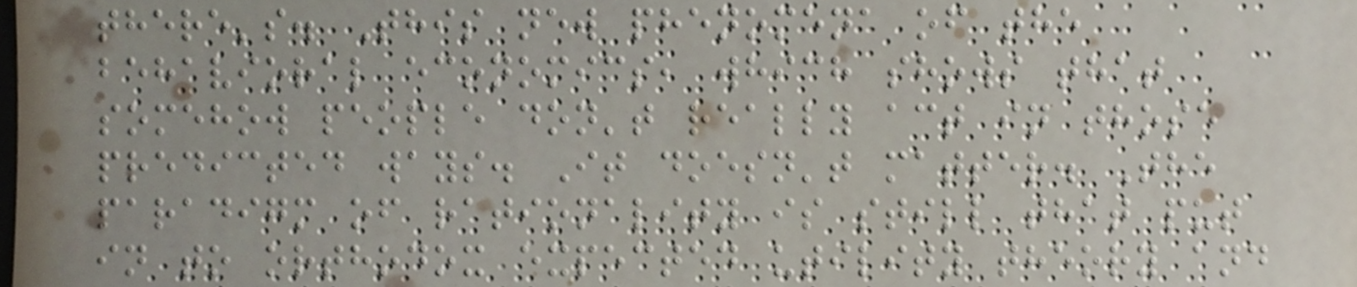there's. This new phenomena of the
behavioral economics, which shows that
somehow people don't really act in those
predicted ways. It doesn't matter. The
paradigm of rationality is still that put
in to orthodox expected utility theory and
